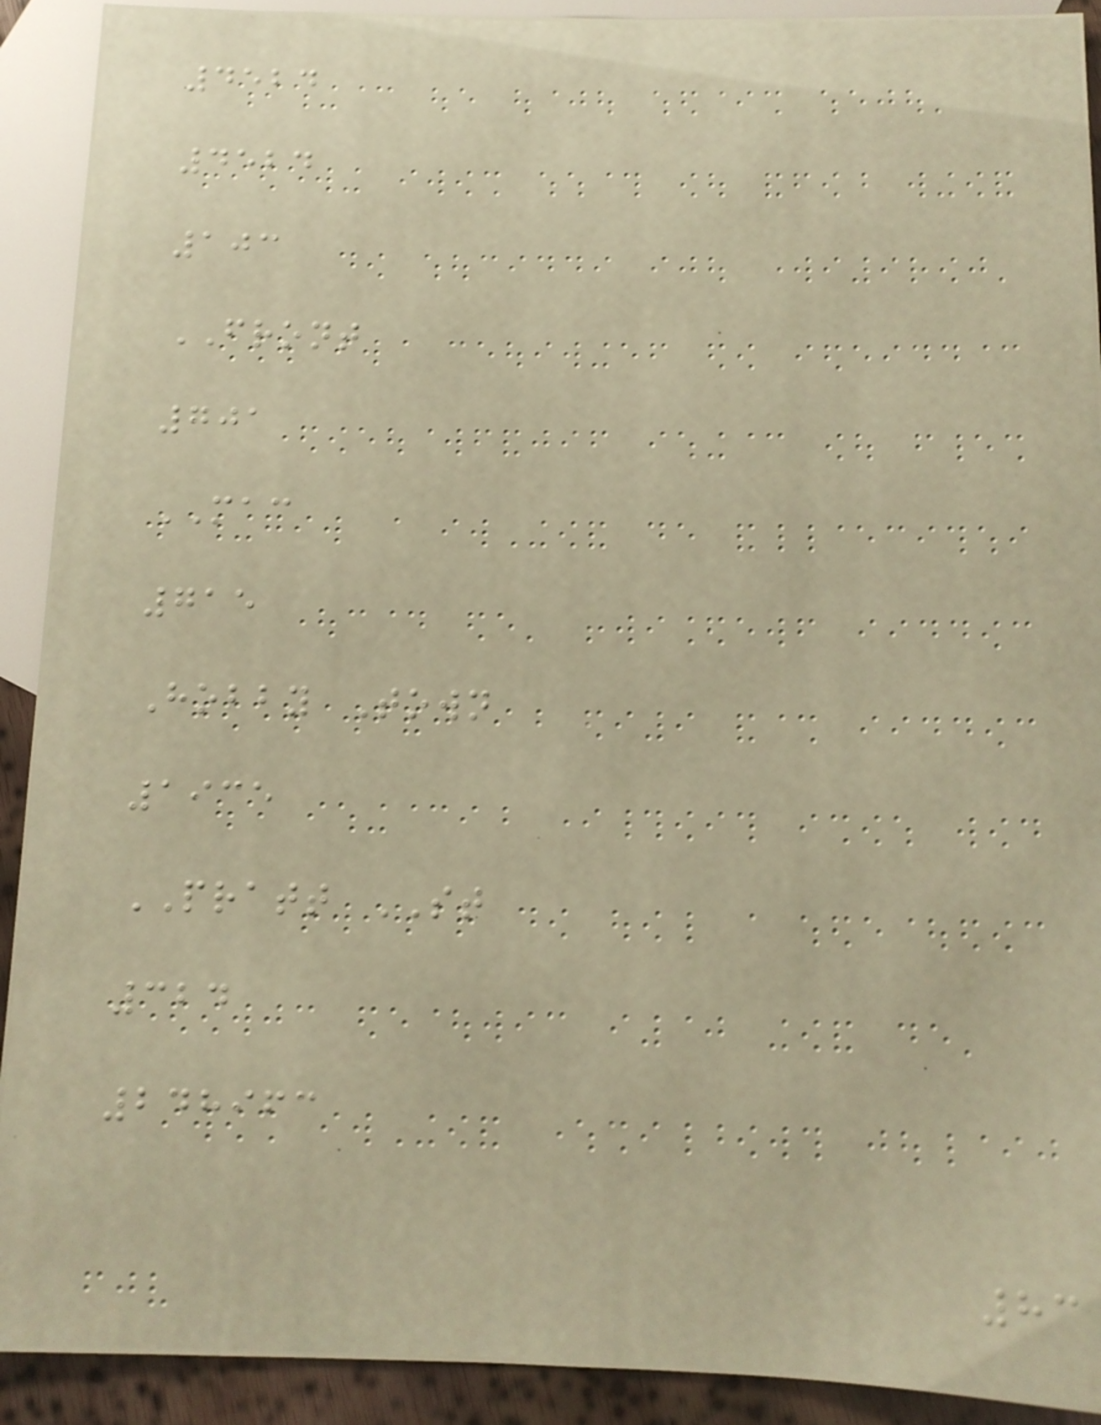4524
4524
103
FRONT
701
MAC
715
Hobby Town
1935
PRATT ST
324
248963
83
